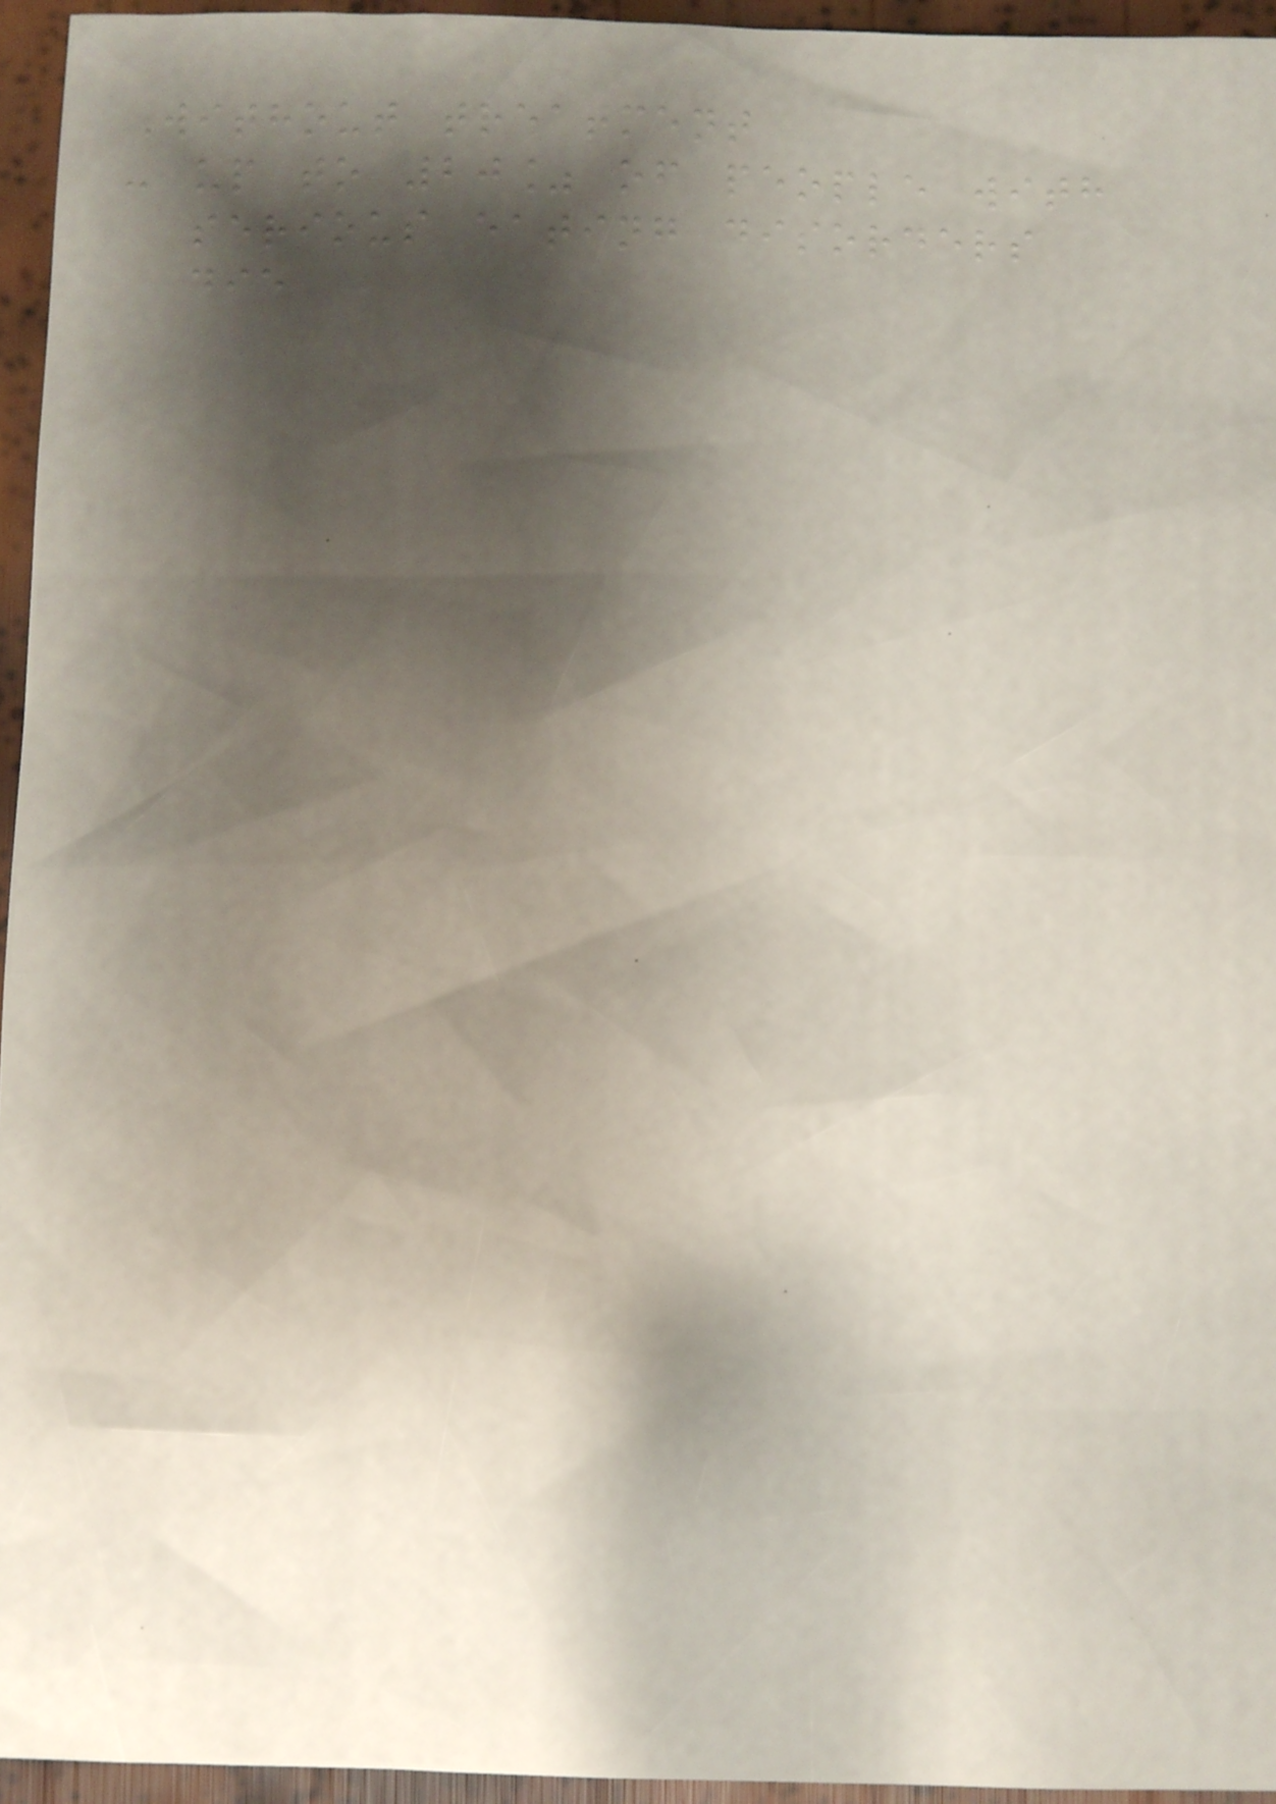Without treatment
- up to 20% of people with
serious eating disorders
die
